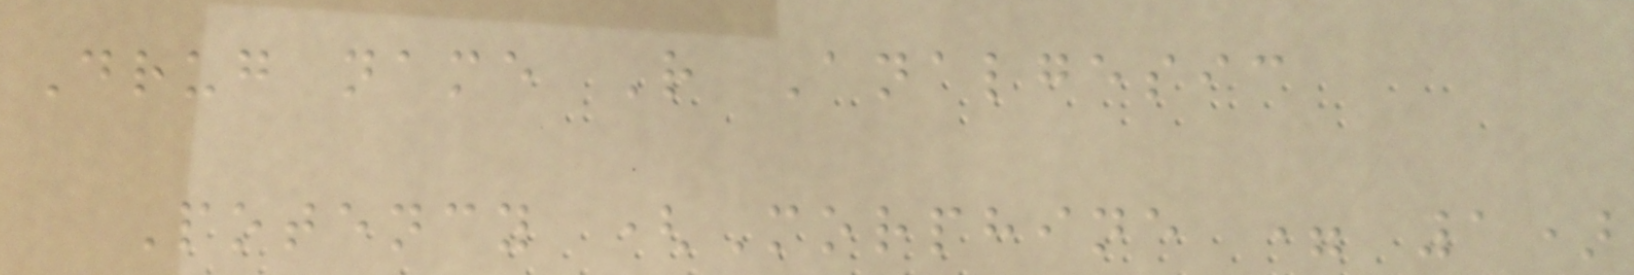Drug name R Analgesic
Potency (Morphine = 1)
